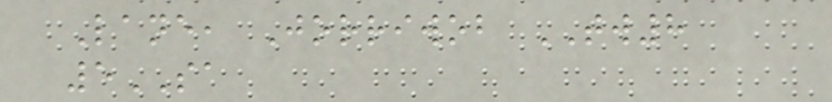Lane, Jorriwob TW8
5SA
